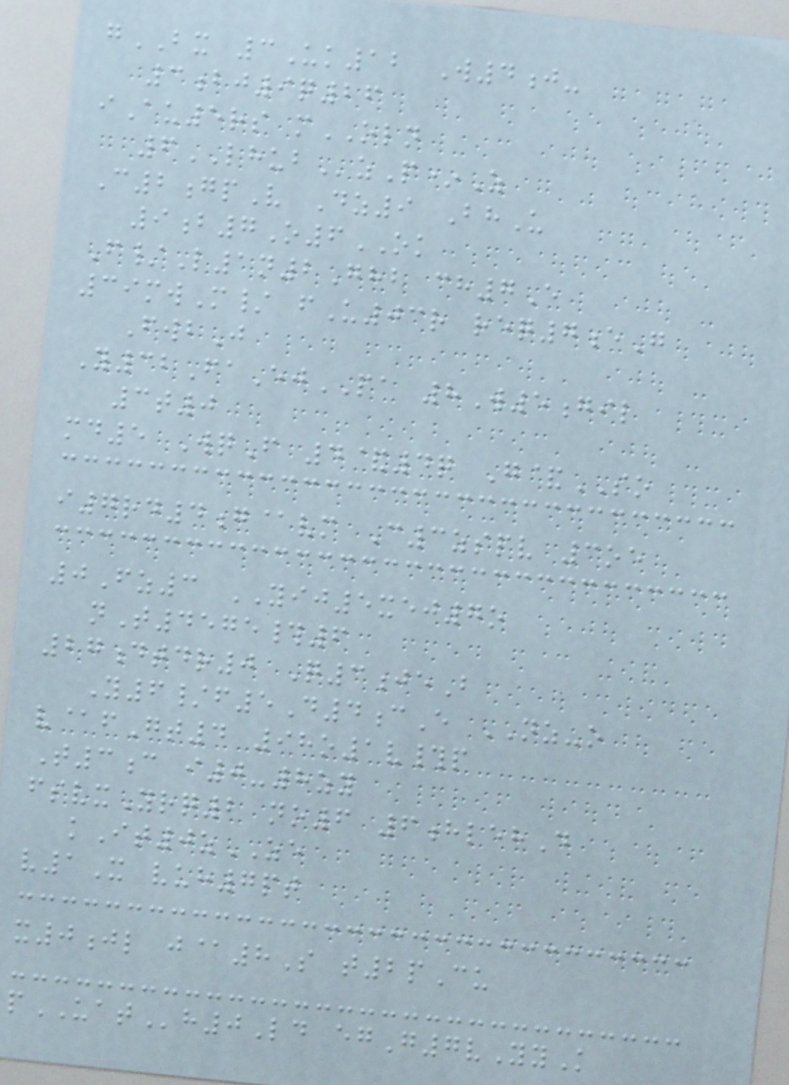gBX 3Uk12 W4j-
3bj9q26
iAu5rs mOLN
6LHUBzP*Z
C2gpV Dz9 BhU
9b7O6OK
F/L1n2Ghb ch7E
39mwM/ fU03r req7eG
FwbJ
Y32FaEjPA 8W5gil
3t0
md5 WqF 4&4q G&SO
i7rd4g@vm C3zspv 3oe
0Fz3 YIJ5xej7o
nT4575#6
27dtdr0 Q3jeB
Y6/f5D4cE NZ-o
v@fGt4 98o1v#p
T3c i0-8zy
fsvxYrq2 no6 6hlehD
kIt0zZE
v1X vuh7pt
x0jl j@8S t2pCu
pUATh0Ld egG7vYyK
